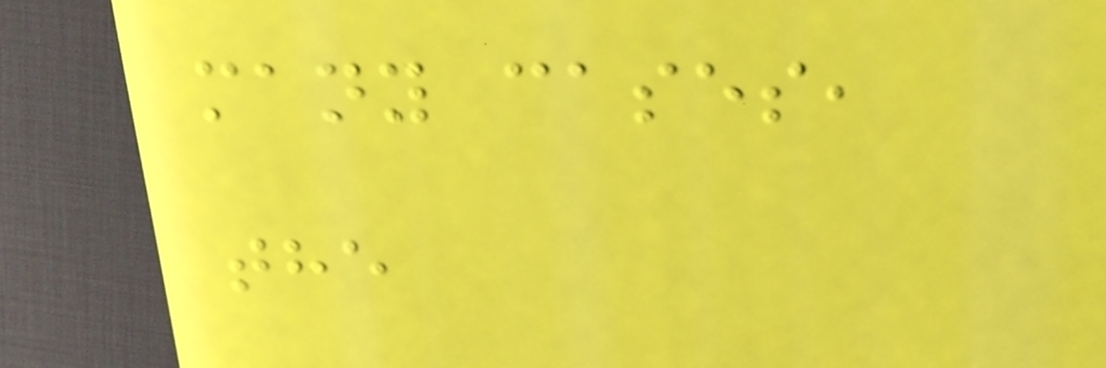many cases,
the
